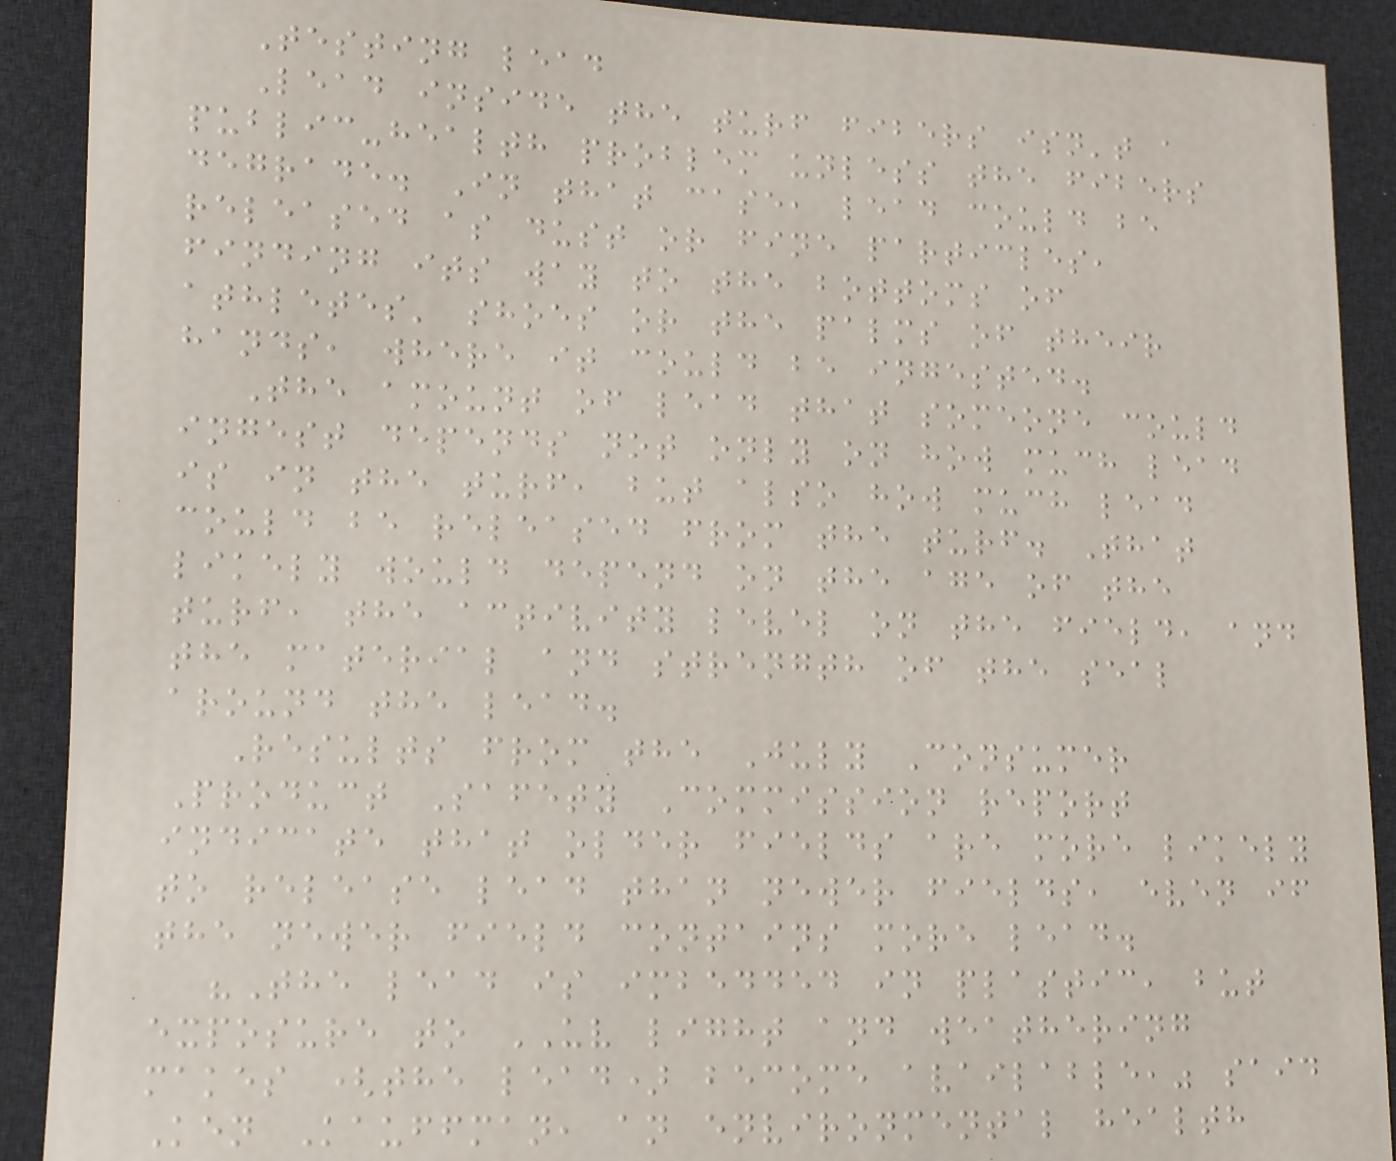Testing lead
Lead inside the turf fibers isn't a
public-health problem unless the fibers
degrade. In that case, lead could be
released as dust or fine particles,
finding its way to the bottoms of
athletes' shoes or the palms of their
hands, where it could be ingested.
The amount of lead that someone could
ingest depends not only on how much lead
is in the turf, but also how much lead
could be released from the turf. That
likely would depend on the age of the
turf, the activity level on the field, and
the material and strength of the seal
around the lead.
Results from the July Consumer
Product Safety Commission report
indicate that older fields are more likely
to release lead than newer fields, even if
the newer field contains more lead.
"The lead is imbedded in plastic, but
exposure to UV light and weathering
makes (the lead) become available," said
Ken Kauffman, an environmental health
